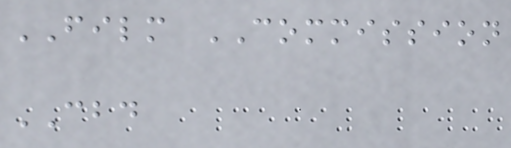FILM COMMISSION
CBD
